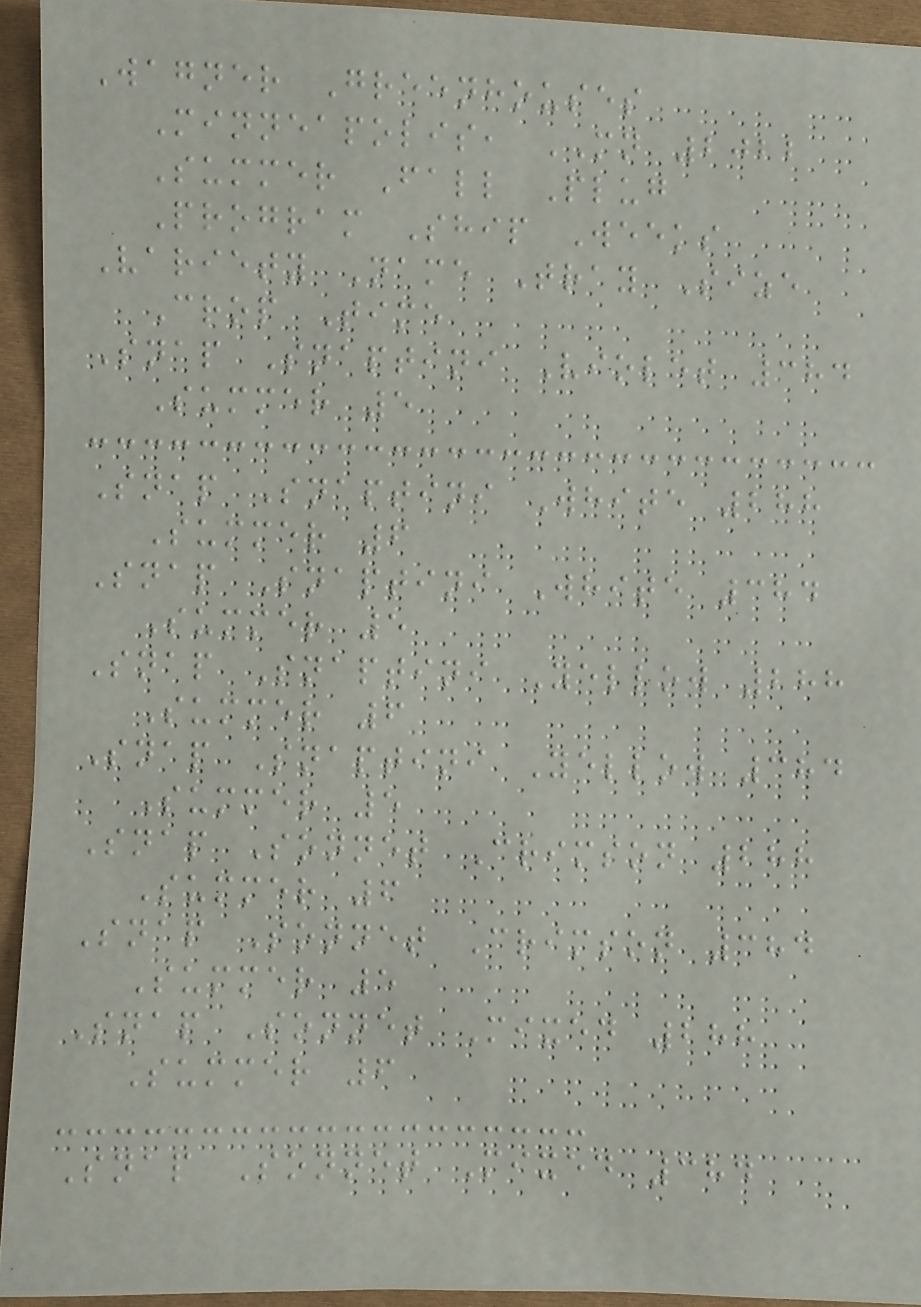Wagner Greenhouses
Minneapolis, MN 2022
Summer Fall Plug
Program Ship Weeks
Variety Name Tray Size
Crop Time
Snap Snaptini Violet 384
Summer 5
Snap Snaptini White 288
Summer 6
Snap Snaptini White 384
Summer 5
Snap Snaptini Yellow 288
Summer 6
Snap Snaptini Yellow 384
Summer 5
Snap Sonnet Crimson 288
Summer 6
Snap Sonnet Crimson 384
Summer 5
Snap Sonnet Mixed 288
Summer 6
Snap Sonnet Mixed 384
